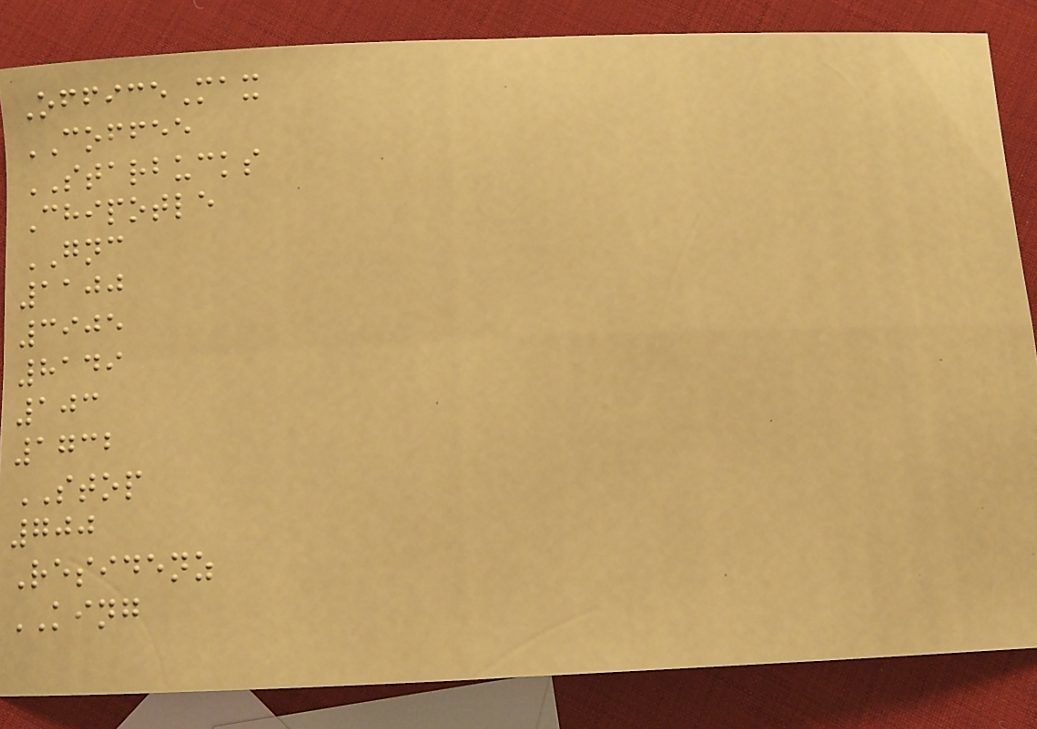OfficeMax
COFFEE
STARBUCKS
Chipotle
GNC
1100
3905
8149
103
1732
STOP
700
Residenz
KING
